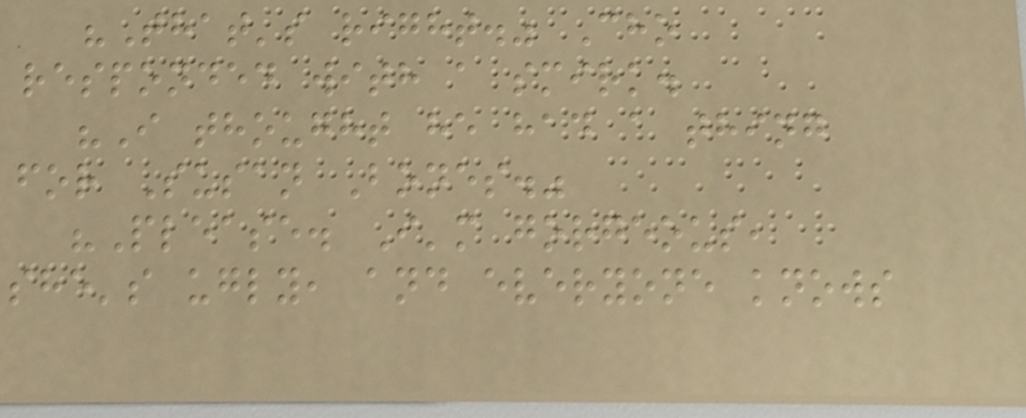"That's right." Cho
responded with a smirk.
"I thought he had a thing
for Susan Bones."
"Please. I'm gorgeous,
she's ugly, and everyone knows
